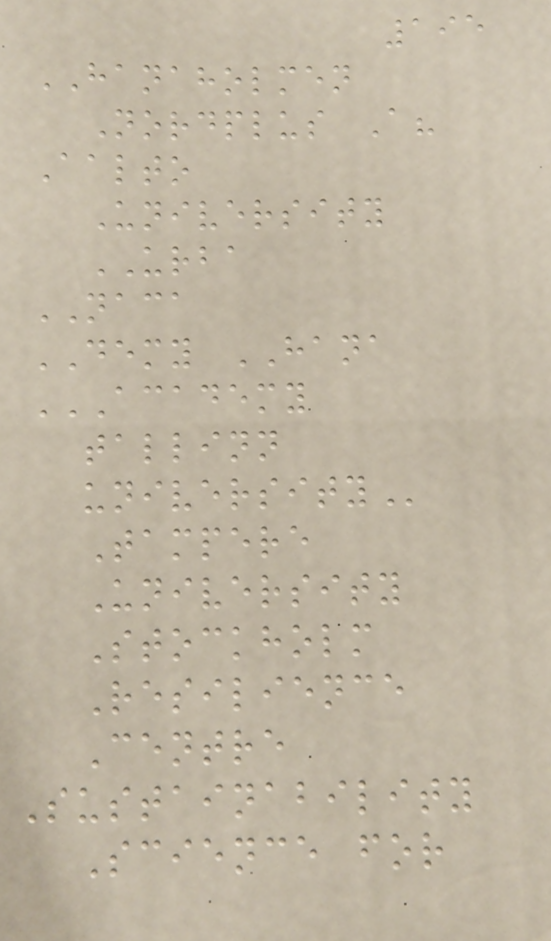195
HANAHOLMEN
Nordplus A?
Aalto
University
URBA
NACA
DEMY HANA
ACADEMY
TALLINN
UNIVERSITY
Tampere
University
Stockholm
Resilience
Centre
Sustainability
Science for
